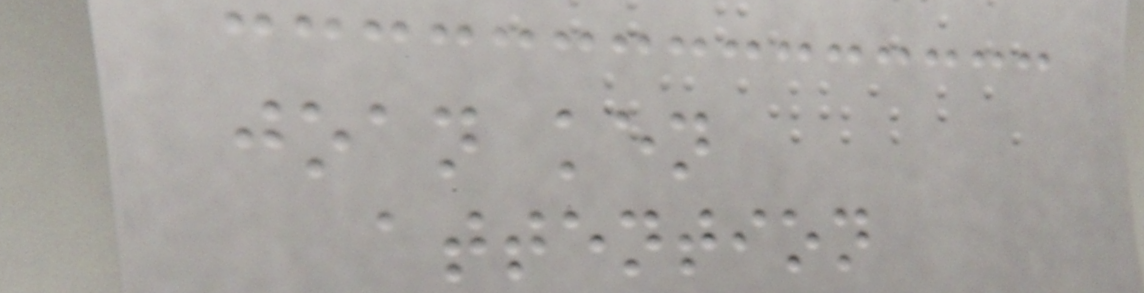joan ken
attention
